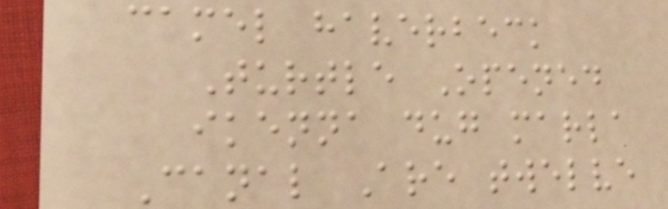camel haverbeck
Turtle Opened
ikenna dug marla
Canal Are twelve
